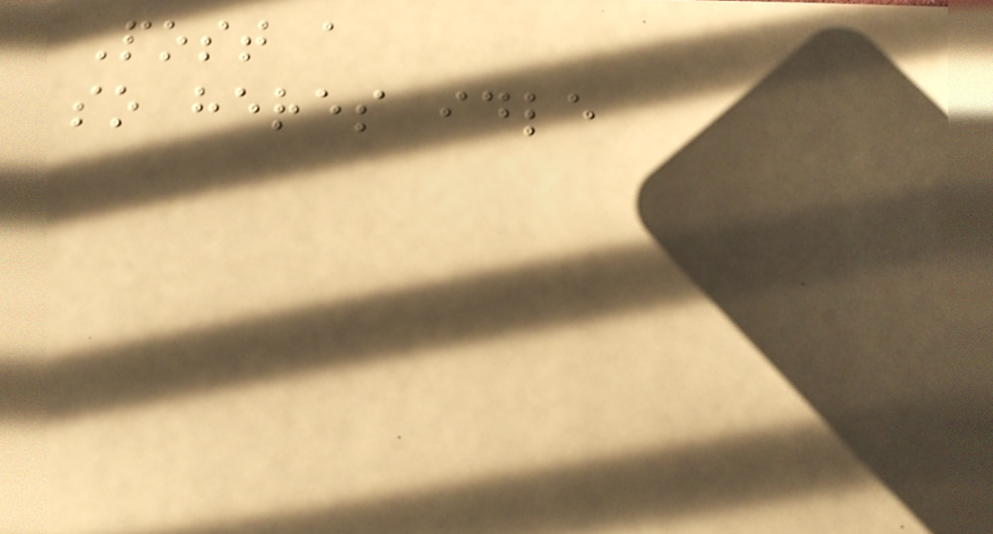Post a
so heres idle
